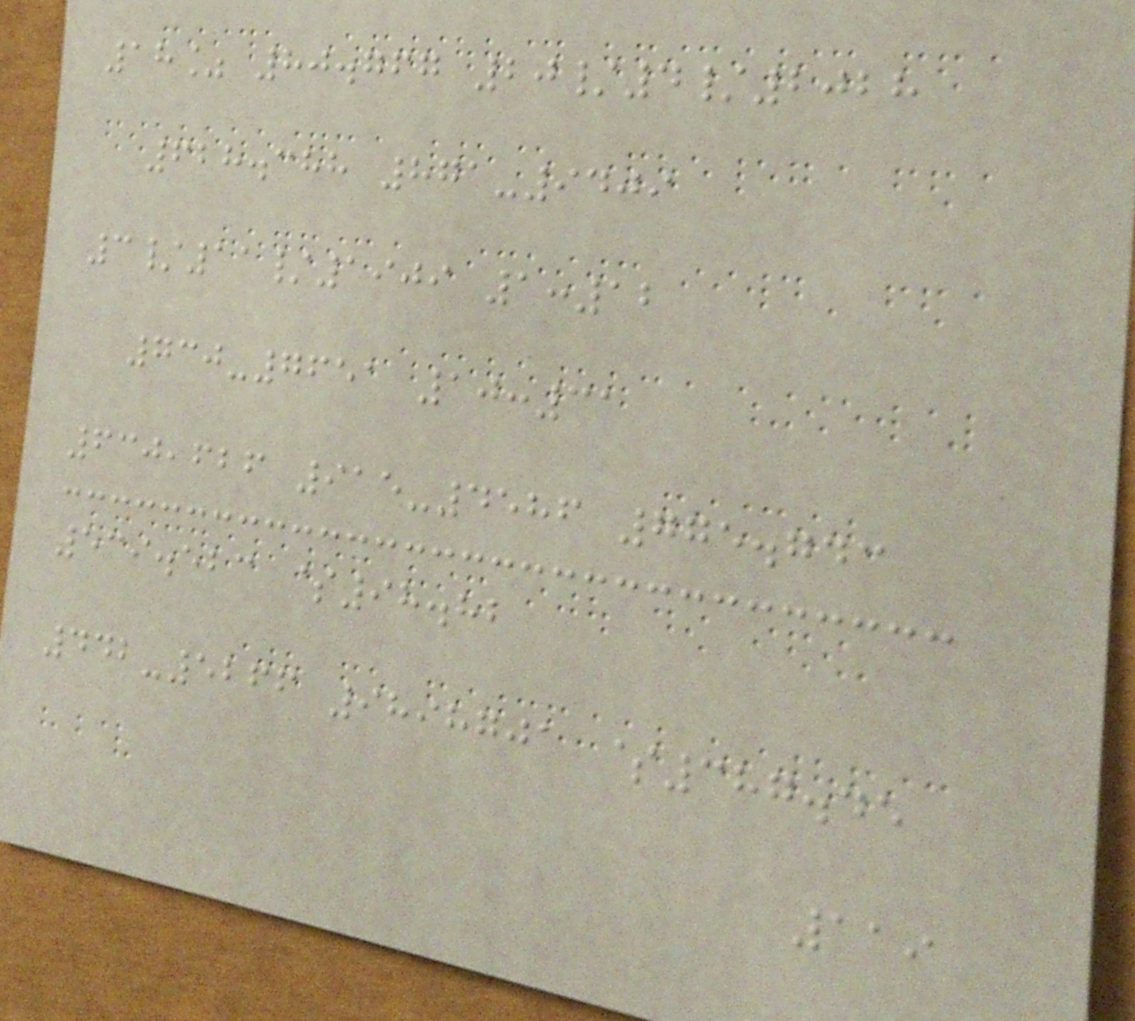18% 80.767 20/4/2028
628.388 871-9409
3/11/1909 1:12
730-7651 10:31
630,626 915-4586 775.743
539.523 $98.82
442-5266 9898701 $387.45
119
